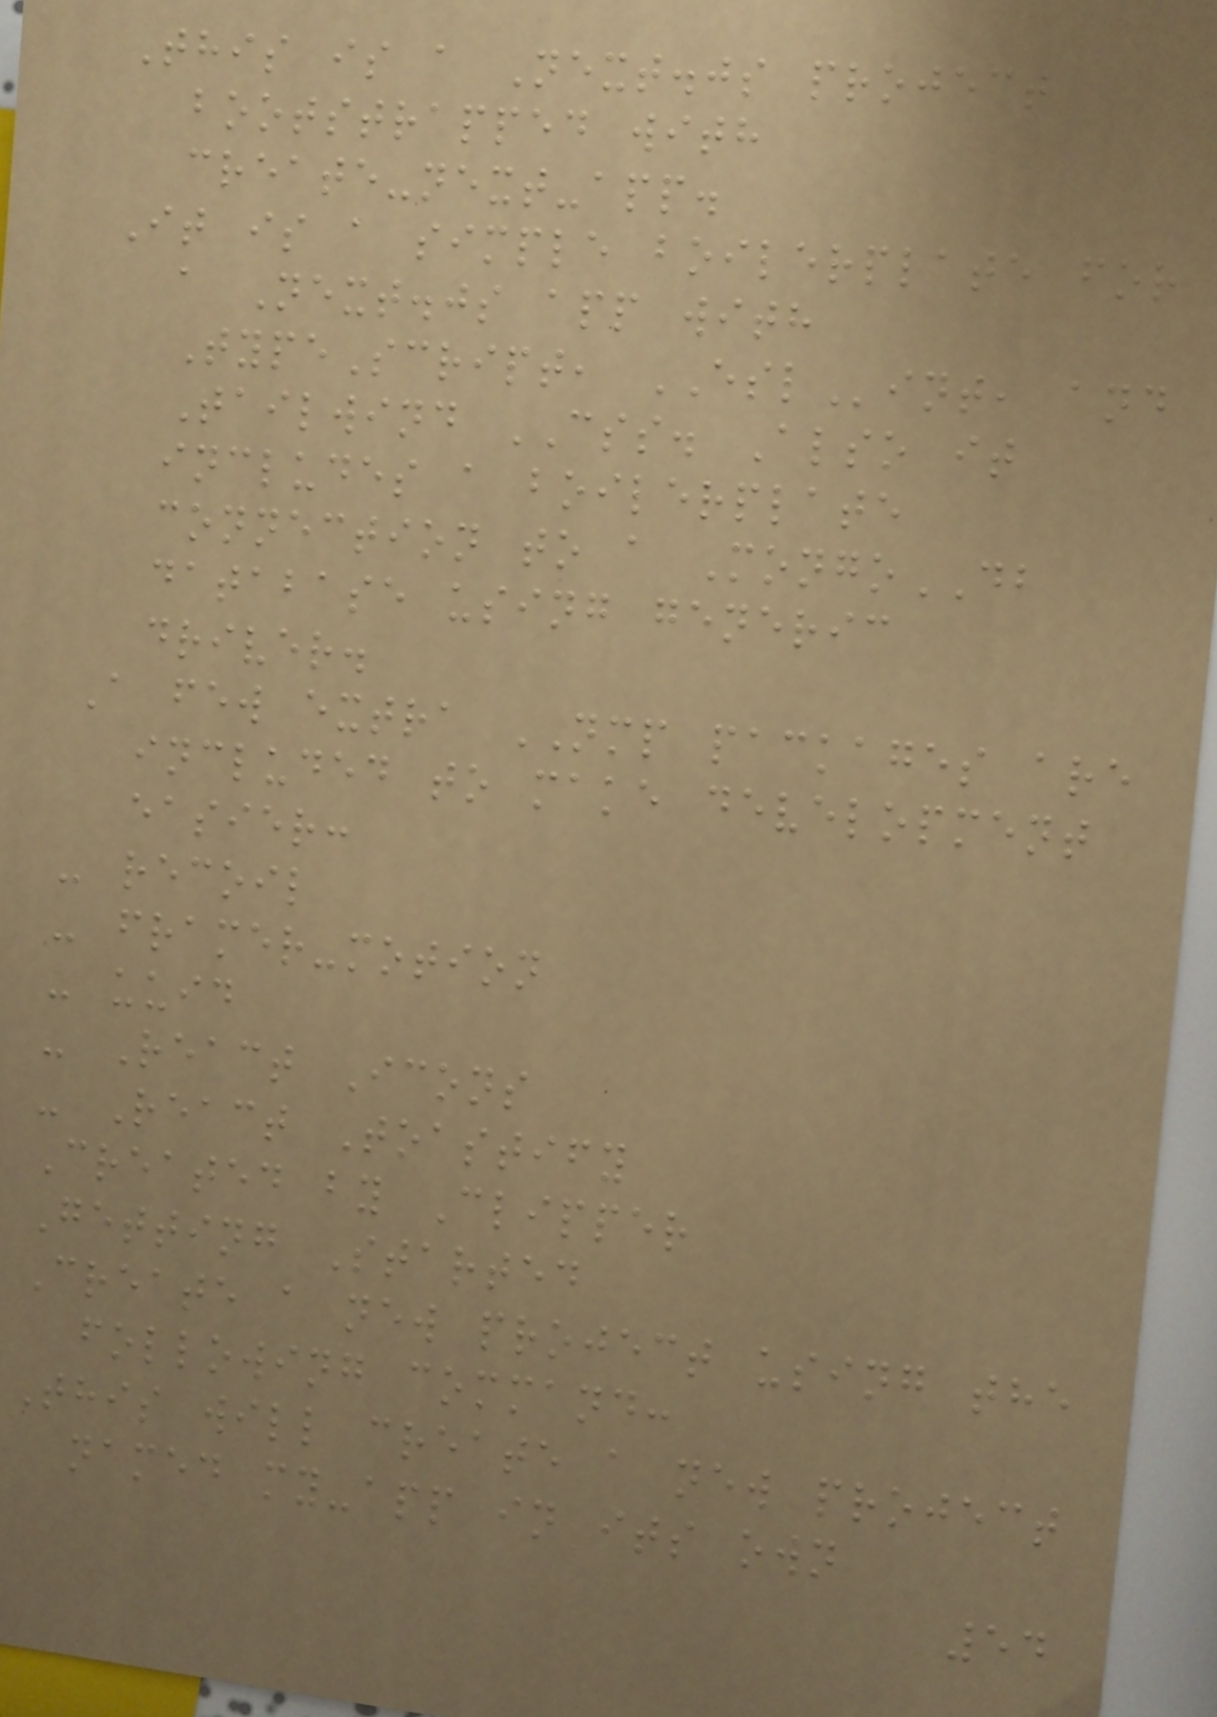This is a Next.js project
bootstrapped with
create-next-app.
It is a simple boilerplate for
a Next.js app with
TypeScript, ESLint, and
Tailwind CSS. Also it
includes a boilerplate
connection to a MongoDB
database using generic
driver.
A few extra NMP packages are
included to make development
easier:
- recoil
- framer-motion
- uuid
- React Icons
- React Toastify
Created by Clipper
Getting Started
Create a new project using the
following command:
This will create a new project
named my-app in its own
54
